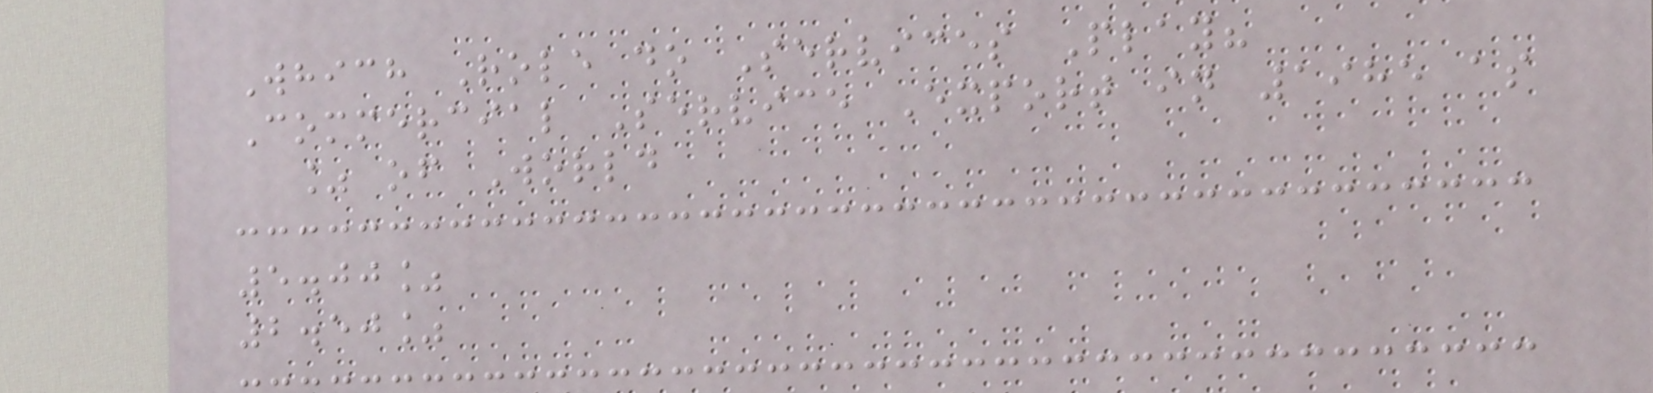Which Role do Services Play?
Commercial Service Export in 1985 as
% of World
5.00%
2.50%
